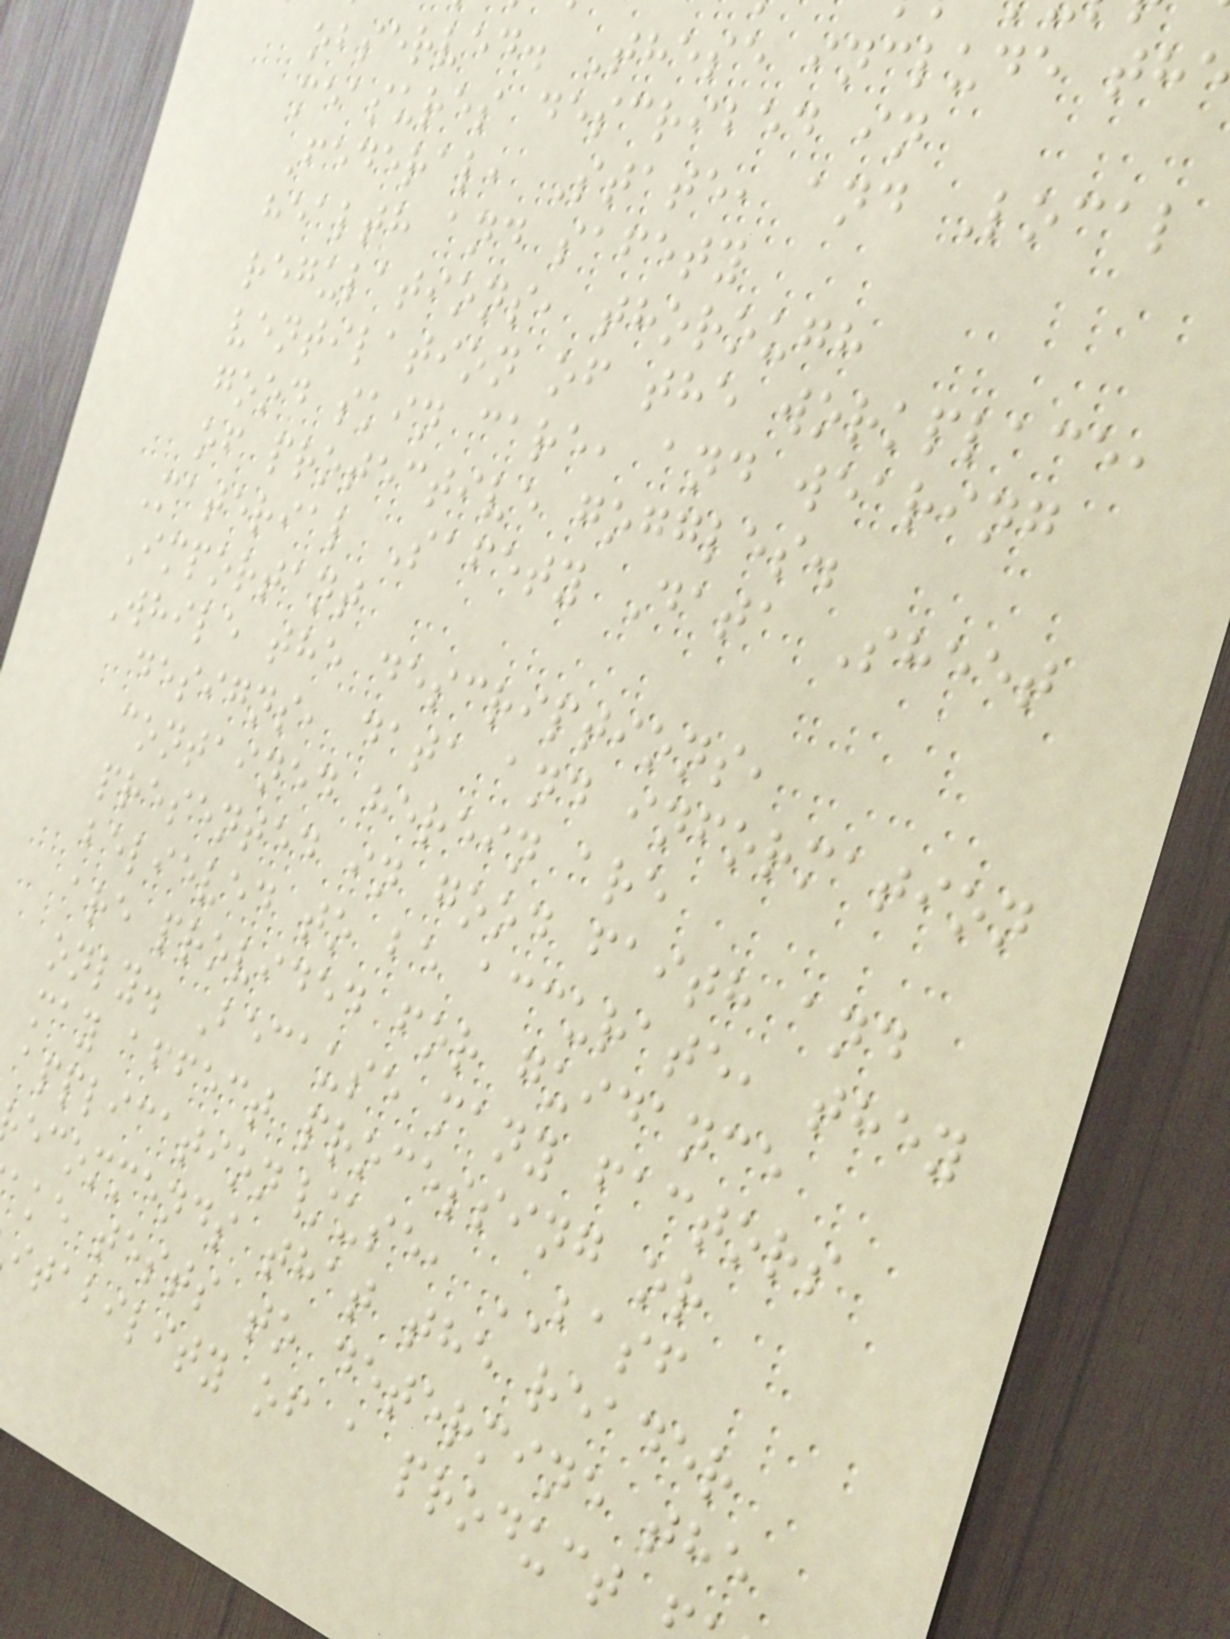observed. These include th
measures described in
Federal, State, and Local
health and safety
regulations, thorough
ventilation of the workplace,
good skin care, and wearing
of protective goggles.
Material Safety Data Sheet
Important
While the descriptions,
designs, data and information
contained herein are
presented in good faith and
believed to be accurate, they
are provided for guidance
only. Because many factors
may affect processing or
application/use, BASF
ecommends that the reader
ake tests to determine the
itability of a product
